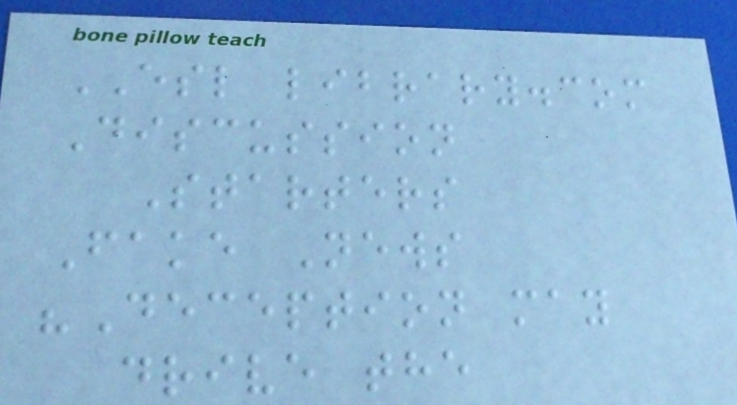ESL library.com
Discussion
Starters
Fake News
"Deception may
drive the
